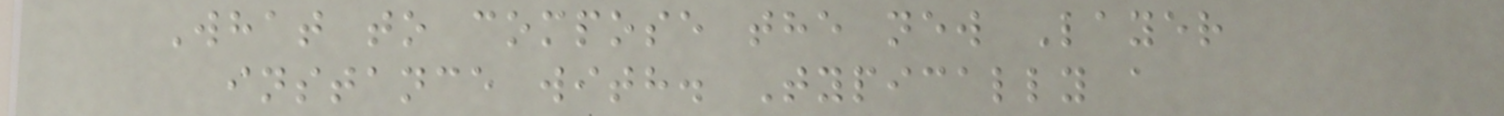What to compose the new Layer
instance with. Typically a
